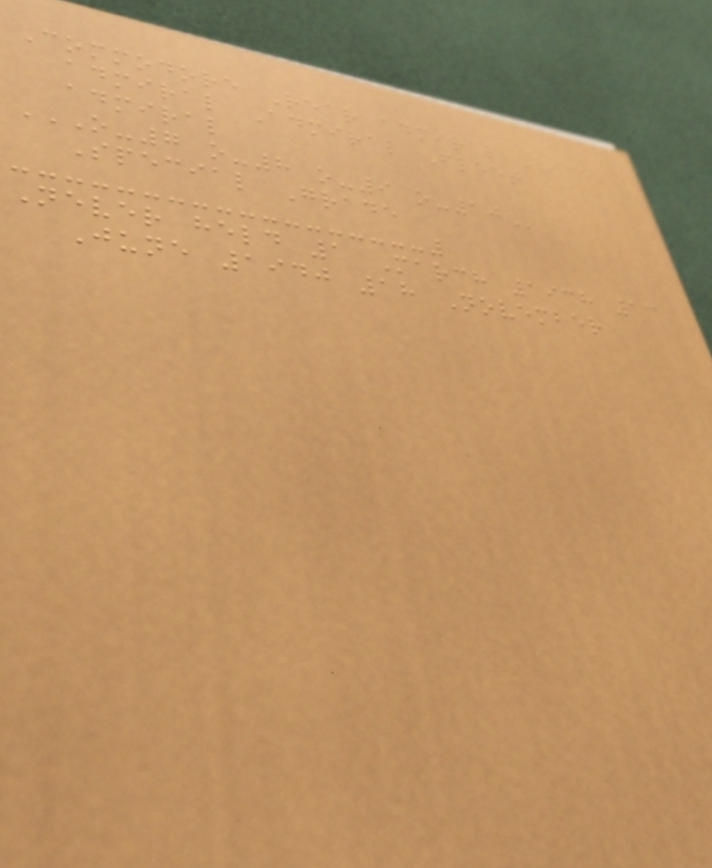Commodore Rear admiral Vice
admiral Admiral Fleet
admiral
O-7 O-8 O-9 O-10
Special Grade
Never held 1 March 1938 13
June 1940 18 November
